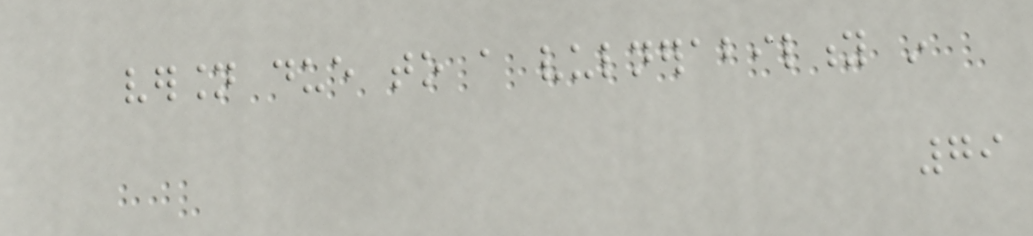version due to a vulnerability in
79
